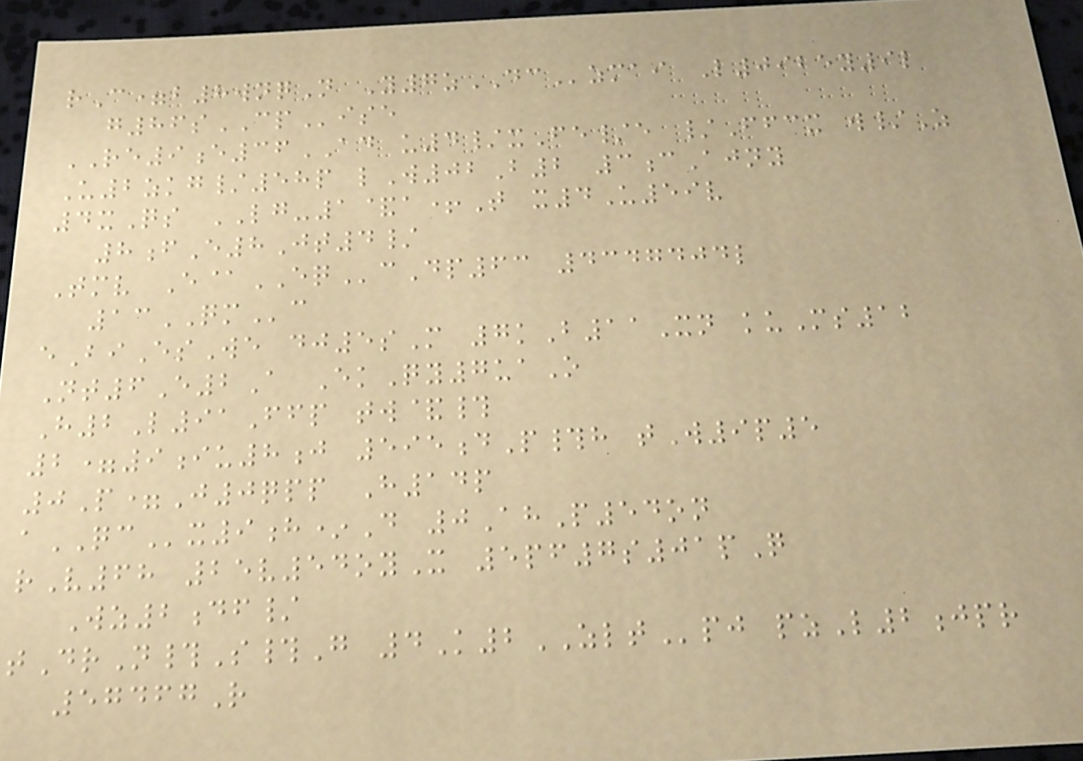rC=b8wnqN Y7zDCzmai L0925y9l
g86sCPise
RE9e36AD u4/xFe/e /Ffcx w/Z
U2zkg/58p lW02B2 3cAjny
4xQs LG-1&a+T x4U59v
8fE8Jt4/
Tmv E@EQcDp63 4347404l
13QMc
eBiEsWe dj5sM 7kB11Xn kuMs12
Nt6E2A EkQy7uaO
H2L91Ffp tw&#
2=9iu8j 595dP#h tW9p5
0P=J0qpp H14p
aQCx9h*D 0AhP54on
rV68 25v54oyX 5pf7s01pQ
Wz2df/
tDrN#S#G 4K2ZLTpj pzL2jpr
57467R
